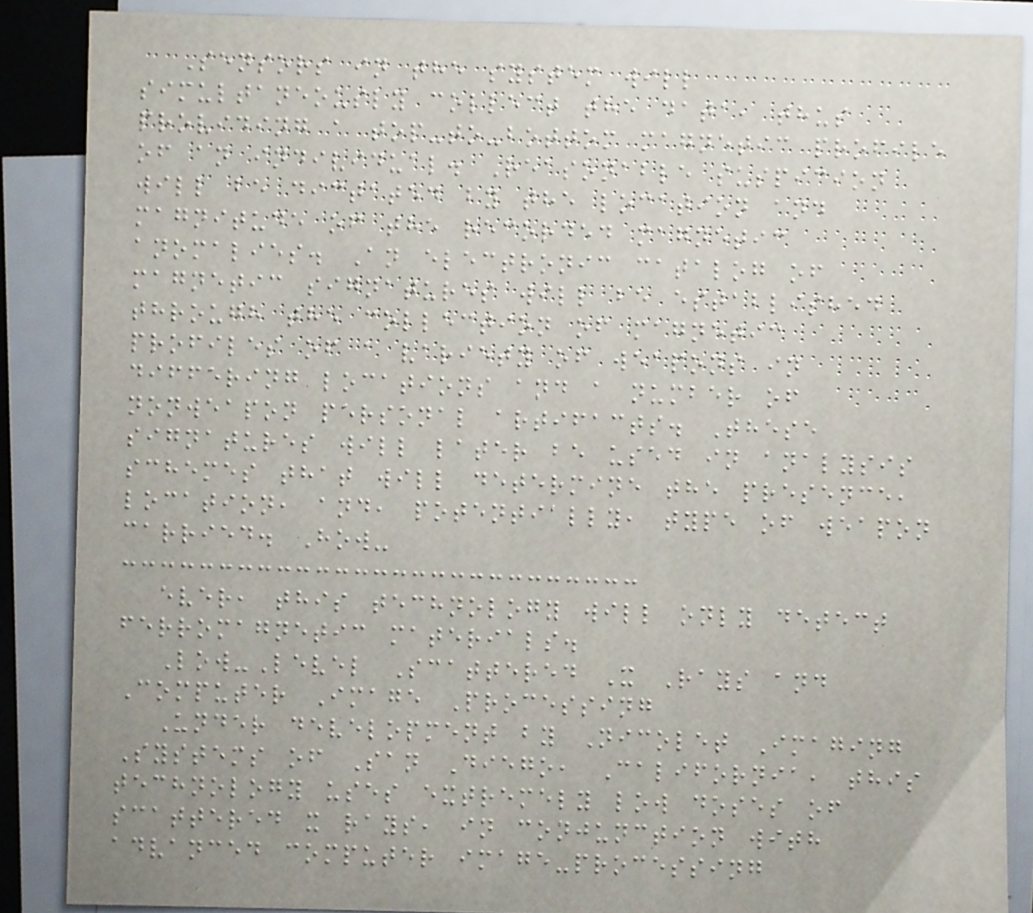Sensors in the system will
simultaneously collect the data, thus
providing a top-to-bottom magnetic profile
of an individual. Reasonable suspicion
will be dictated by the location and
magnitude of the recorded magnetic
anomalies. An electronic catalog of
magnetic signatures will be established
through the collection of magnetic
profiles of a variety of weapons in
differing locations and a number of
nonweapon personal artifacts. These
signatures will later be used in analysis
schemes that will determine the presence,
location, and, potentially, type of weapon
carried. How-
ever, this technology will only detect
ferromagnetic materials.
Low-Level Scattered X Rays and
Computer Image Processing
Under development by Nicolet Imaging
Systems of San Diego, California, this
technology uses extremely low doses of
scattered x rays, in conjunction with
advanced computer image-processing
